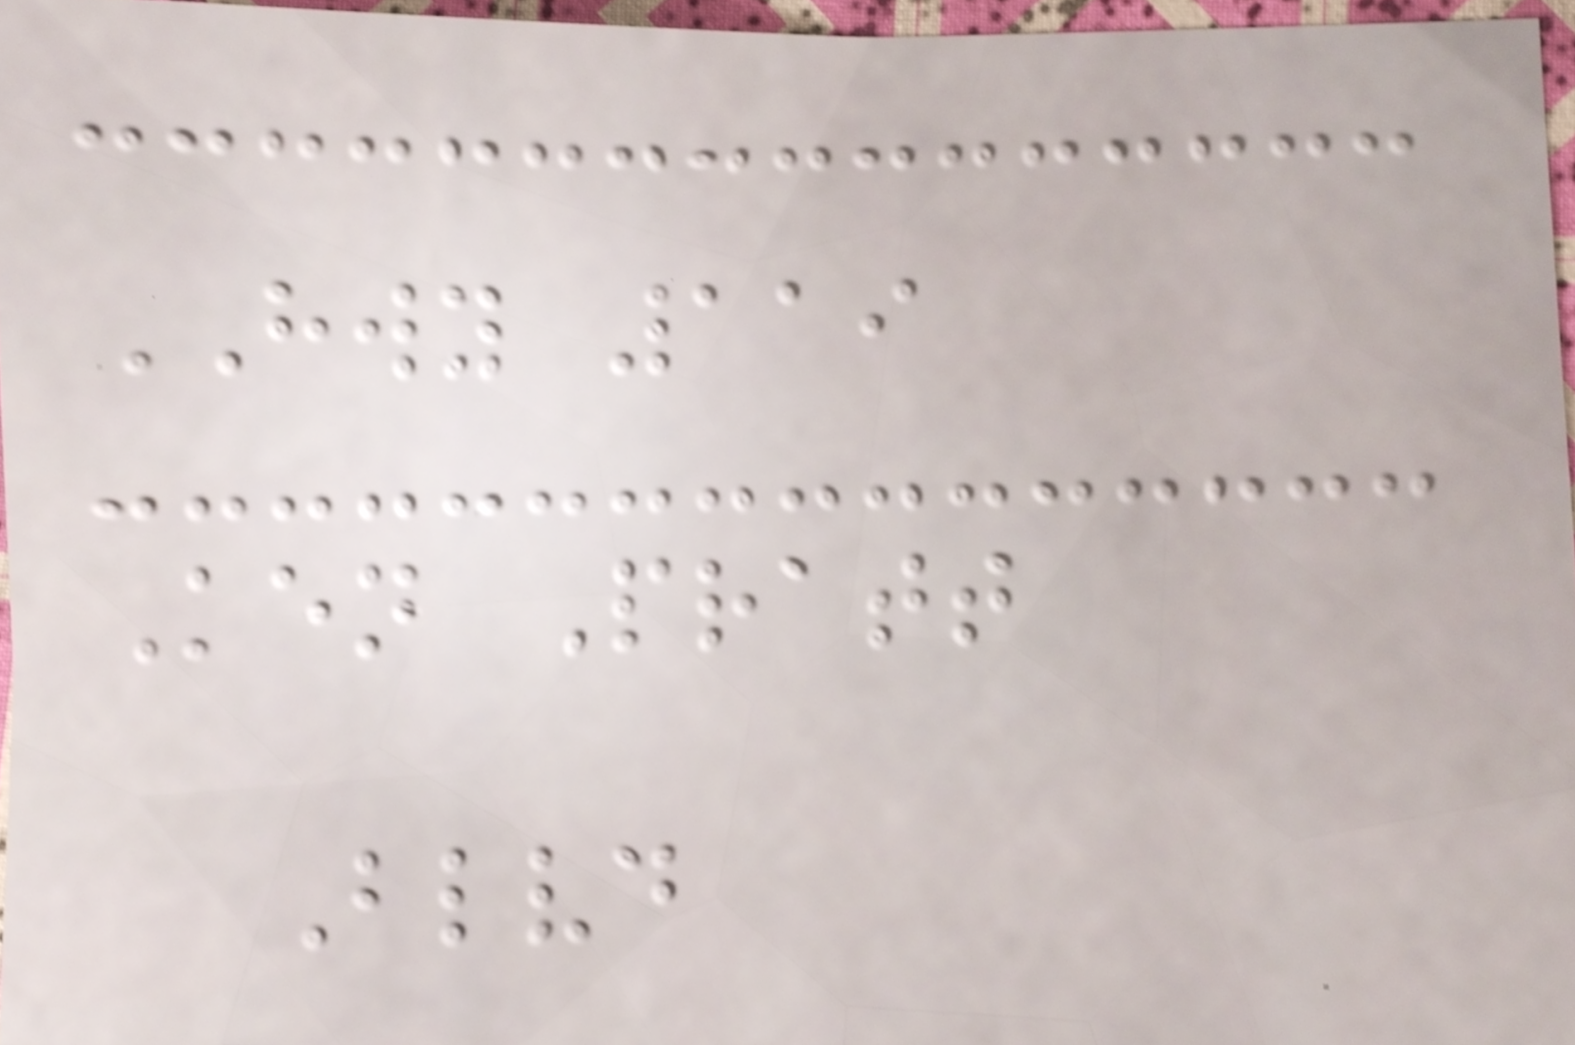HWY 119
Ken Pratt
Blvd
